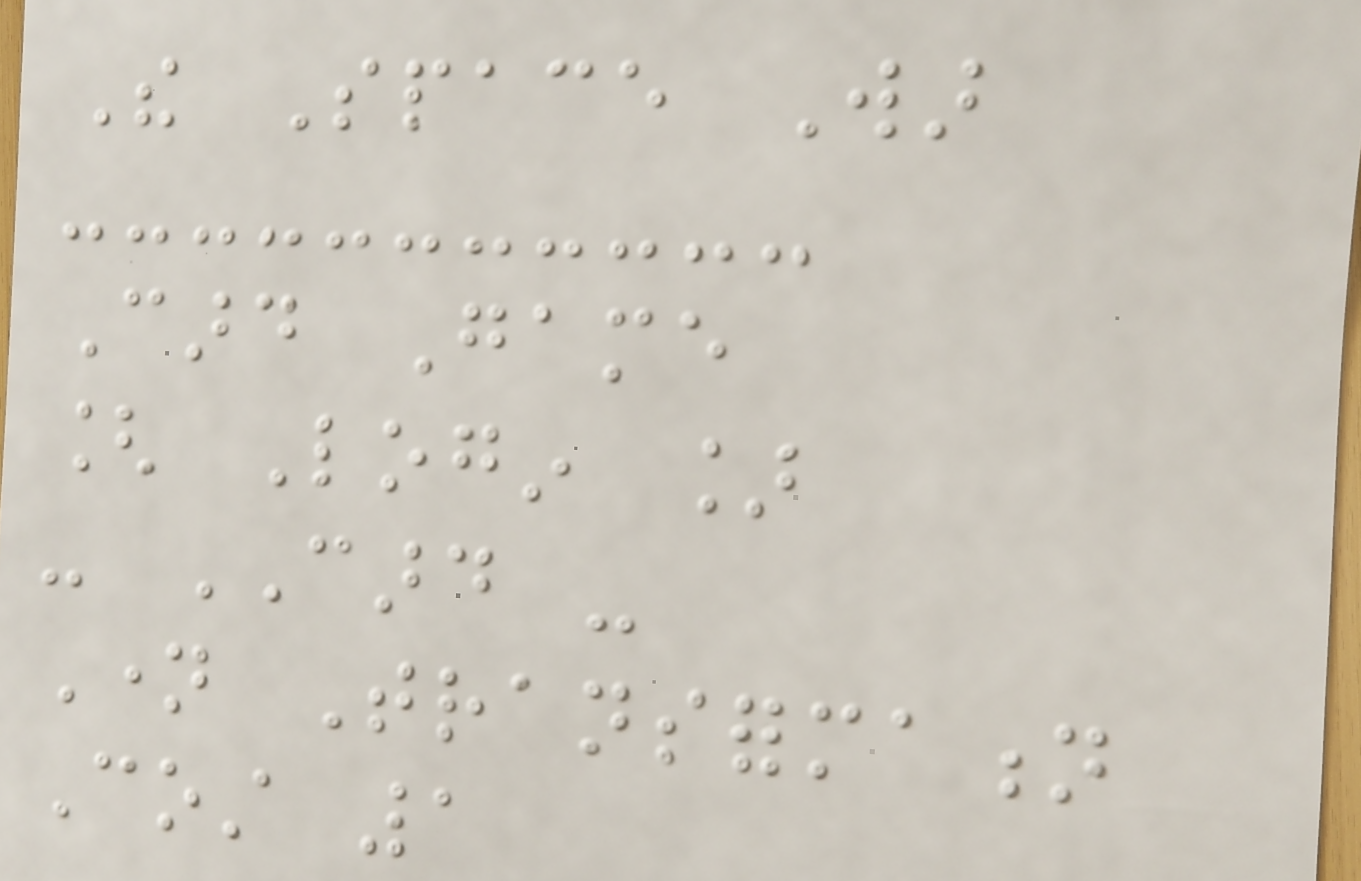The Space War
Card Game
[ Login ]
- CARD -
Name Transformation
Cost 1
